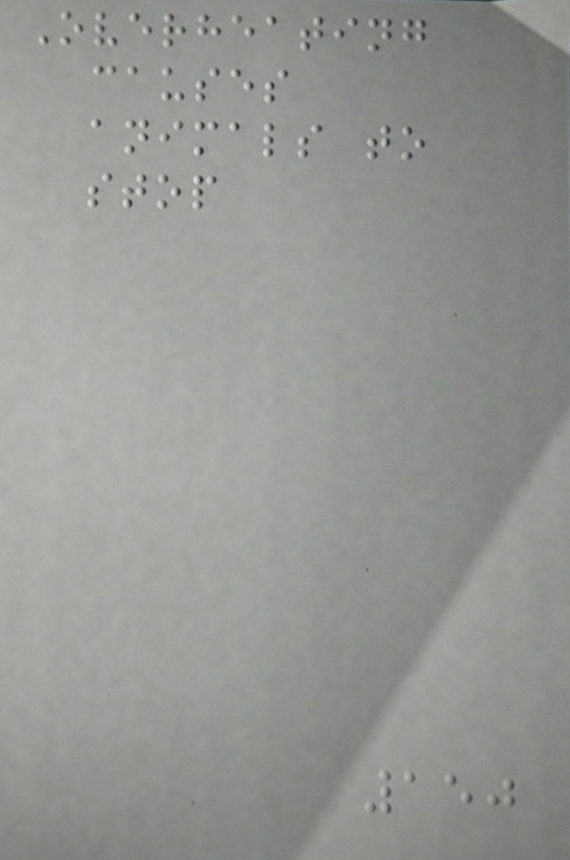Overheating
causes
animals to
stop
150
